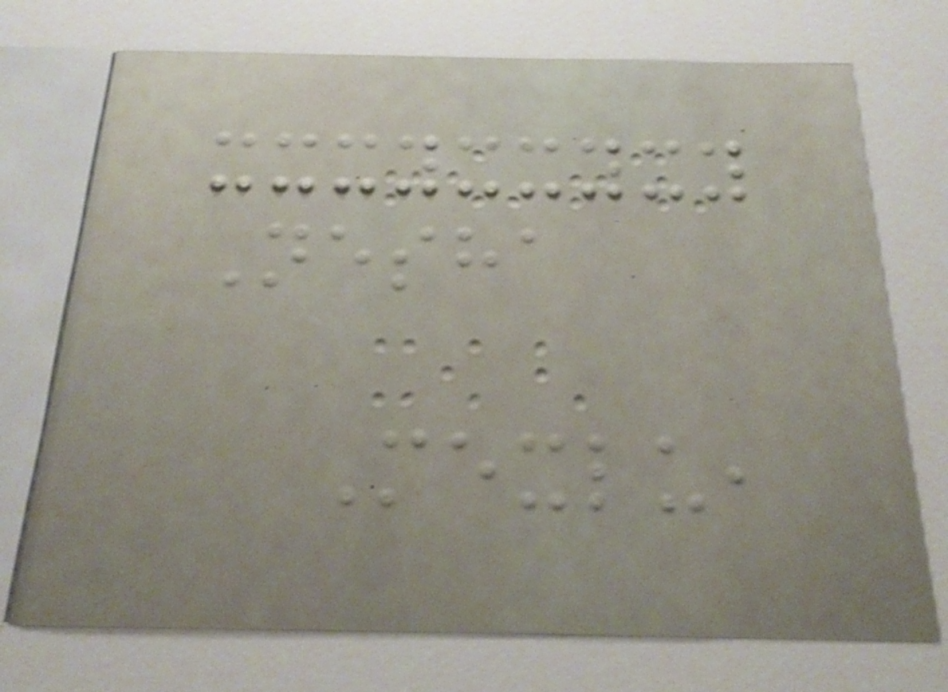Nesha
Mexlu,
